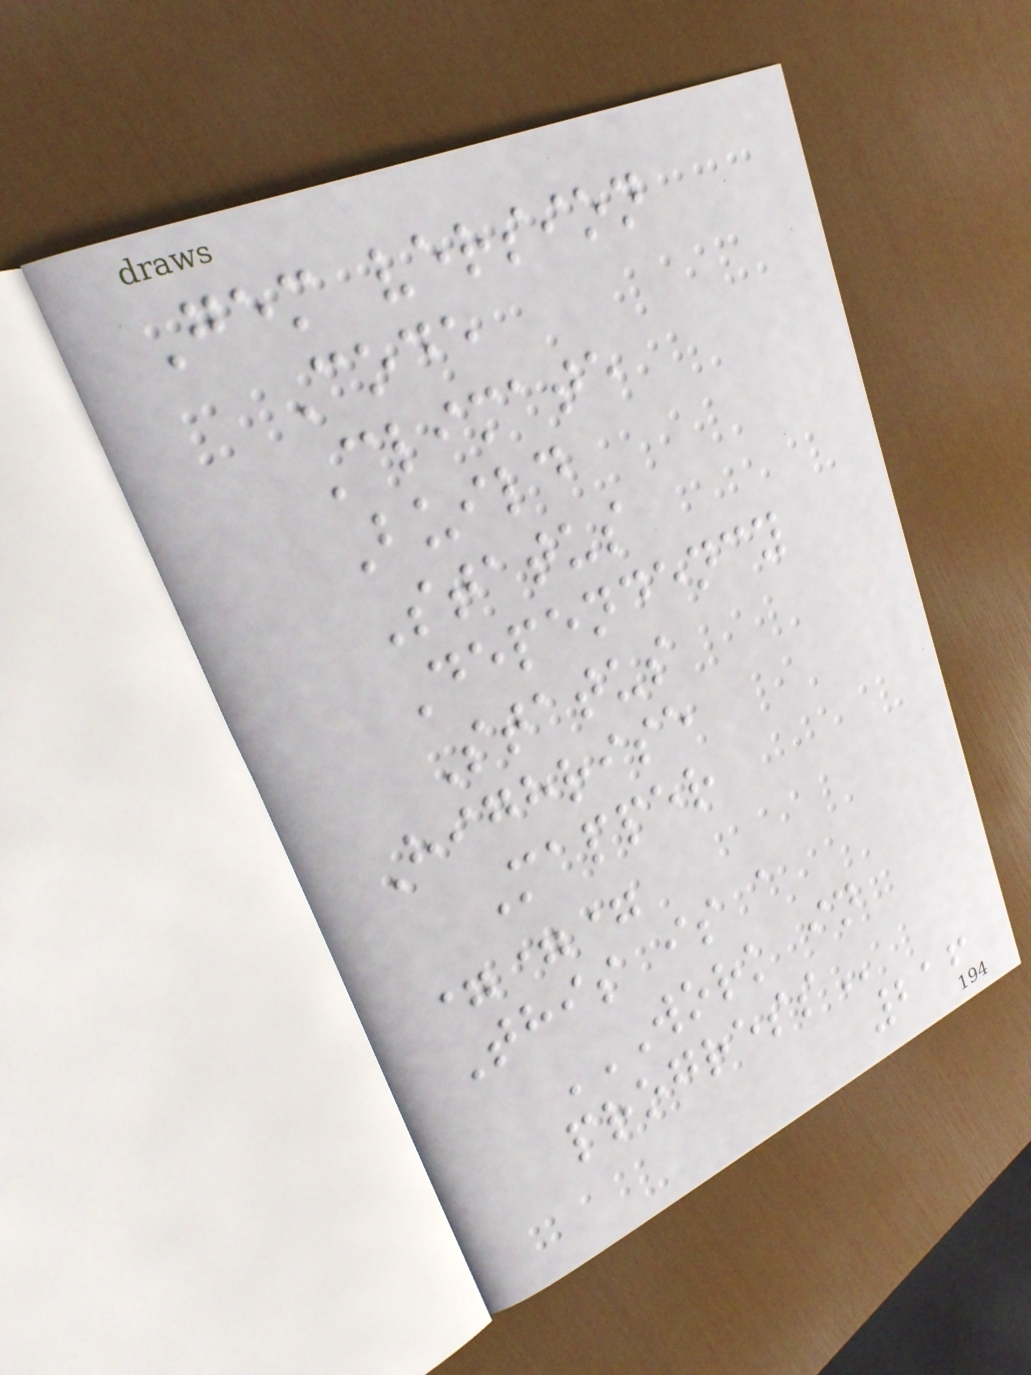Gem version
Code
Climate
Build
Status
Dependency
Status
Highrise
Mapper
===
This is a
WORK IN
PROGRESS
216
